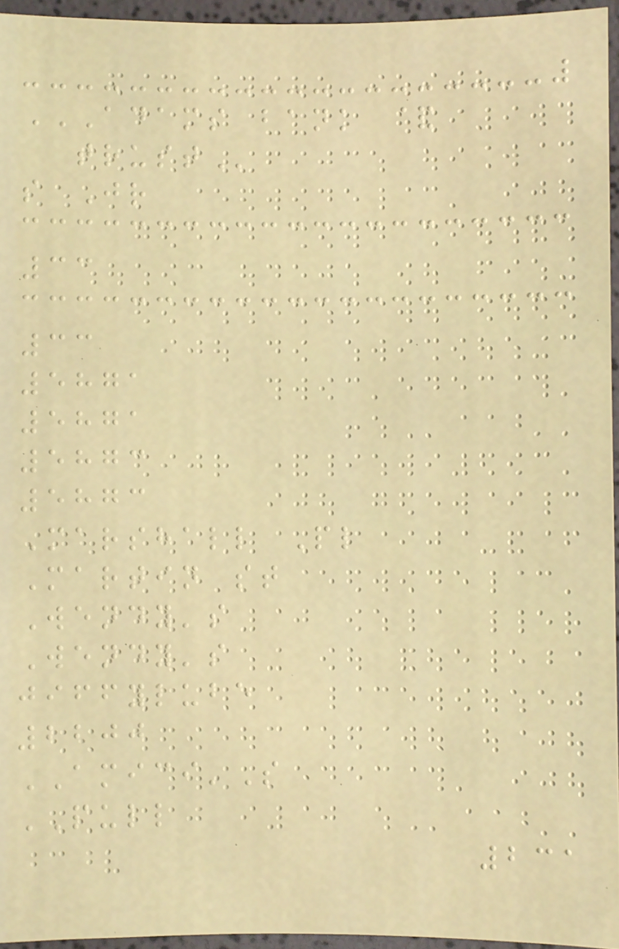ADAMS BANK &
TRUST
s Jr
33
33
5871
5871
5873
5873
Marshall Pl
Martin st
Wendy's
Wendy's
jiffylube
2200
AMICI'S
PULL
231
